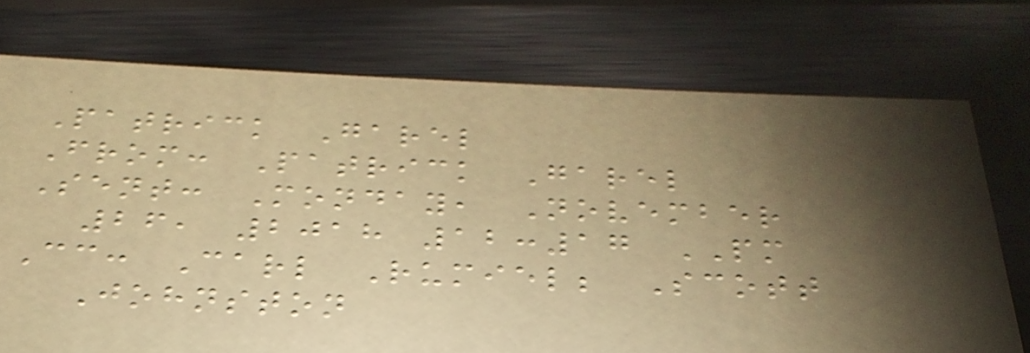Patrick Garel
From: Patrick Garel
Sent: Monday, November
26, 2018 12:17 PM
Cc: Carl Rumiel; Scott
Johnston
